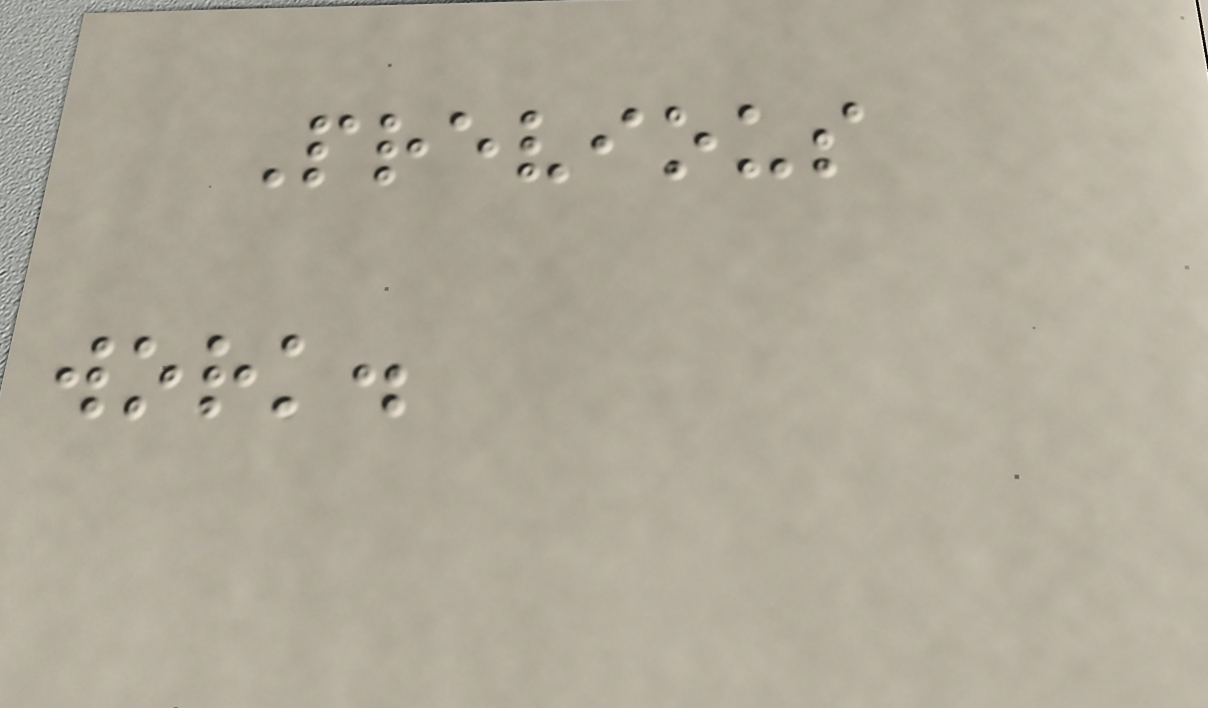Previous
work.
